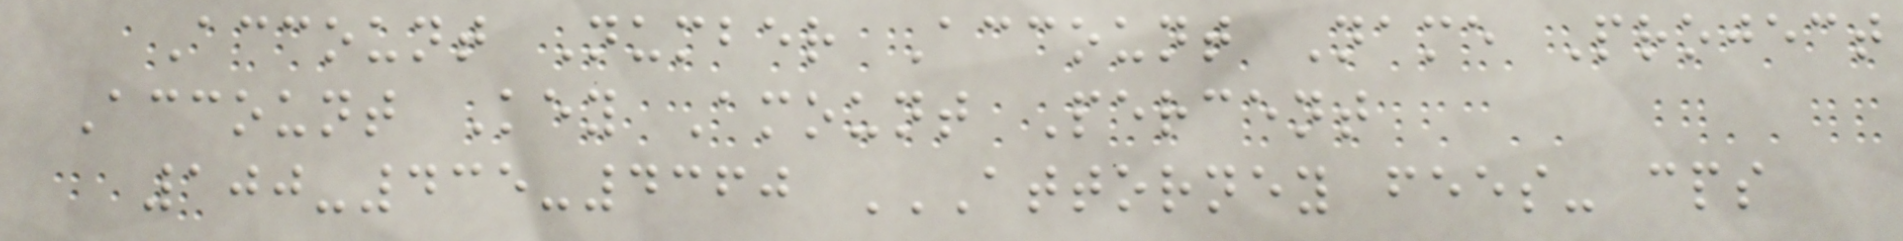Account Number Account Name Project
Account Key Amount Percent
100-435-4360 ATTORNEY FEES- CPS
